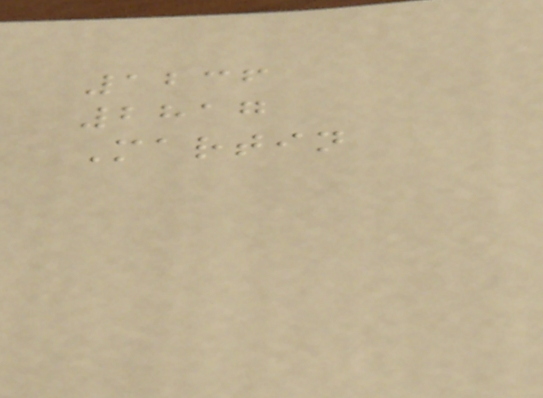1236
2817
Martin
